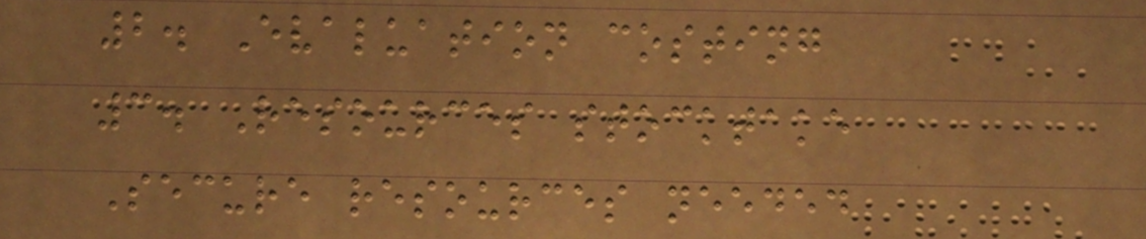2. Evaluation costing
3. Resources stocktake
Secure resources needed
